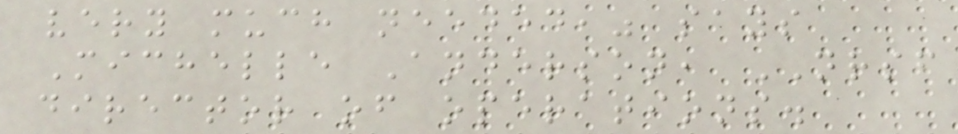very much needed," says
Michelle Anderson, NRSF
director of operations.
